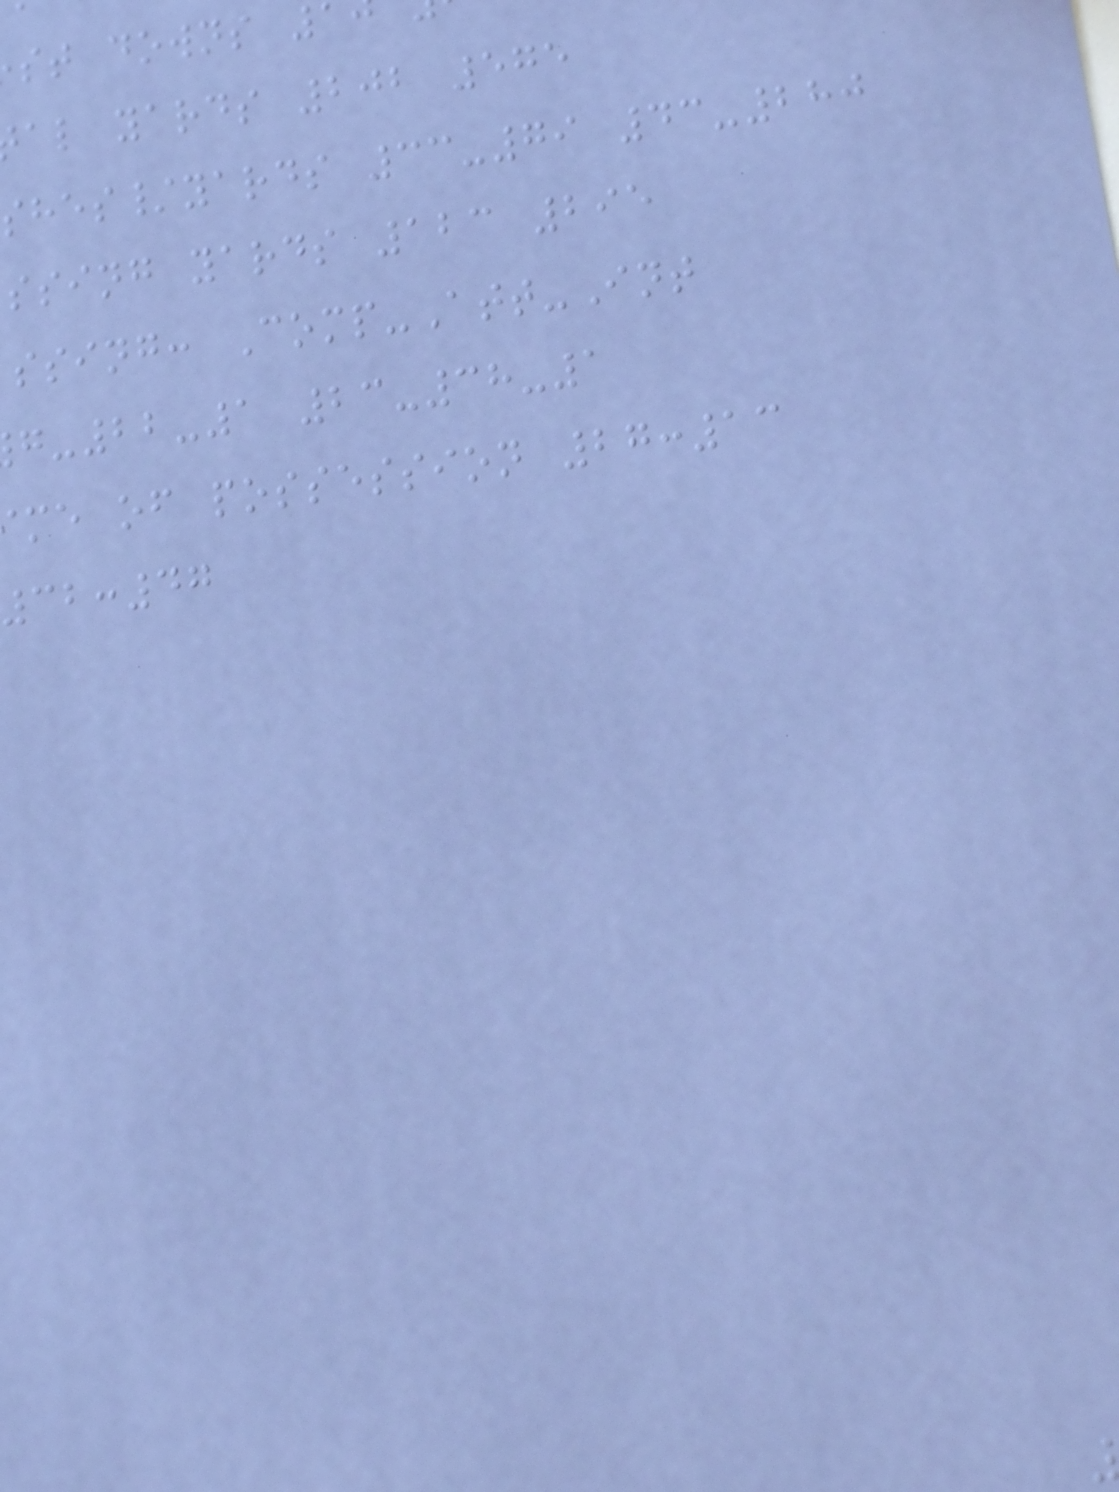st downs
al yards 202 575
shes/yards 33-79 43-280
ssing yards 123 295
ssing: Comp-Att-Int
-22-1 23-38-1
me of possession 27:13
32:47
